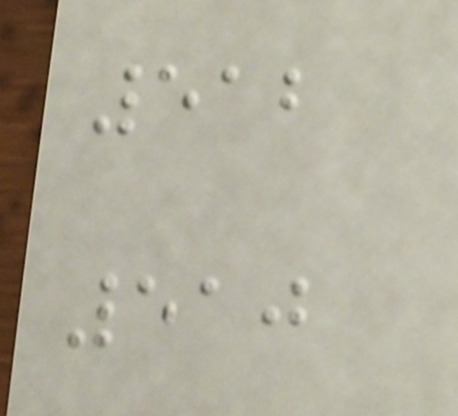512
510
